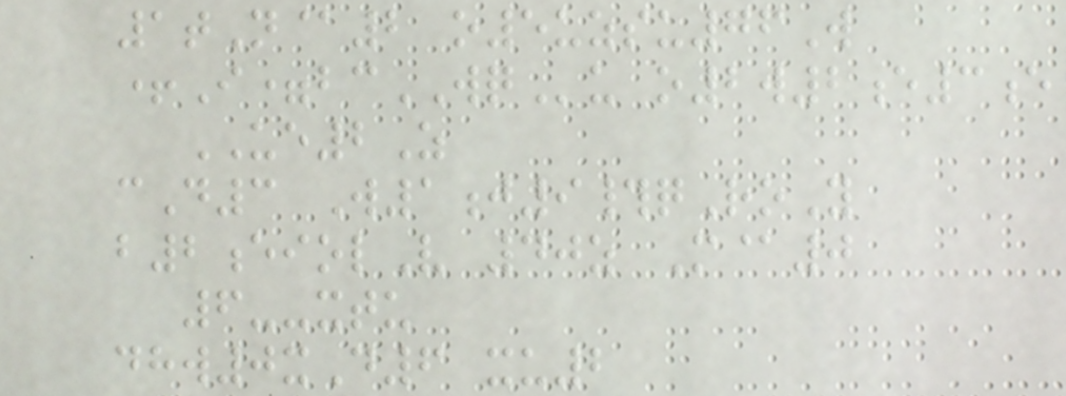1tN@2 o5uzsu76W
+I=bcWQu o2w2e3e
UE2Z
cD3 W1j9#qRoY
b2eiolV 40z M@0
6--xtu
dhw0xD6 xu2
